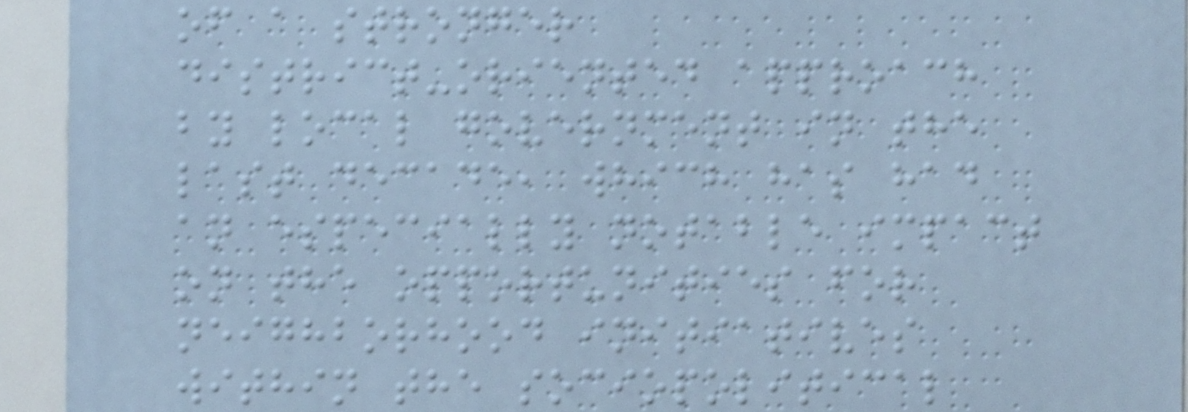of a stronger
district-oriented approach
by local government in the
last decade, which has had
an especially notable impact
on the opportunities for
neighborhood initiatives
within the sociopolitical
